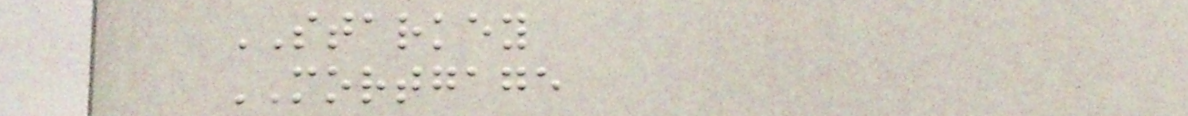STARKEY
MORTGAGE
